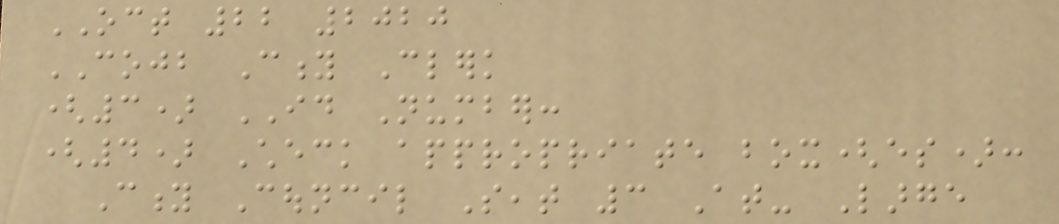OCT 22 2020
COJB City Clerk
(3) ID Number:
(4) Check appropriate box(es):
City Council Seat 3 At- Large
